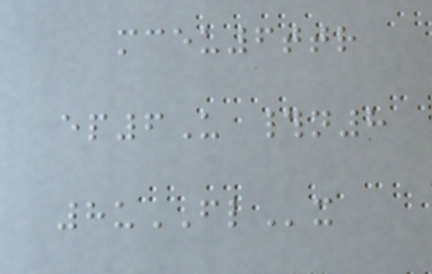mceu6ttr
ep6U #n8
8uFLx
